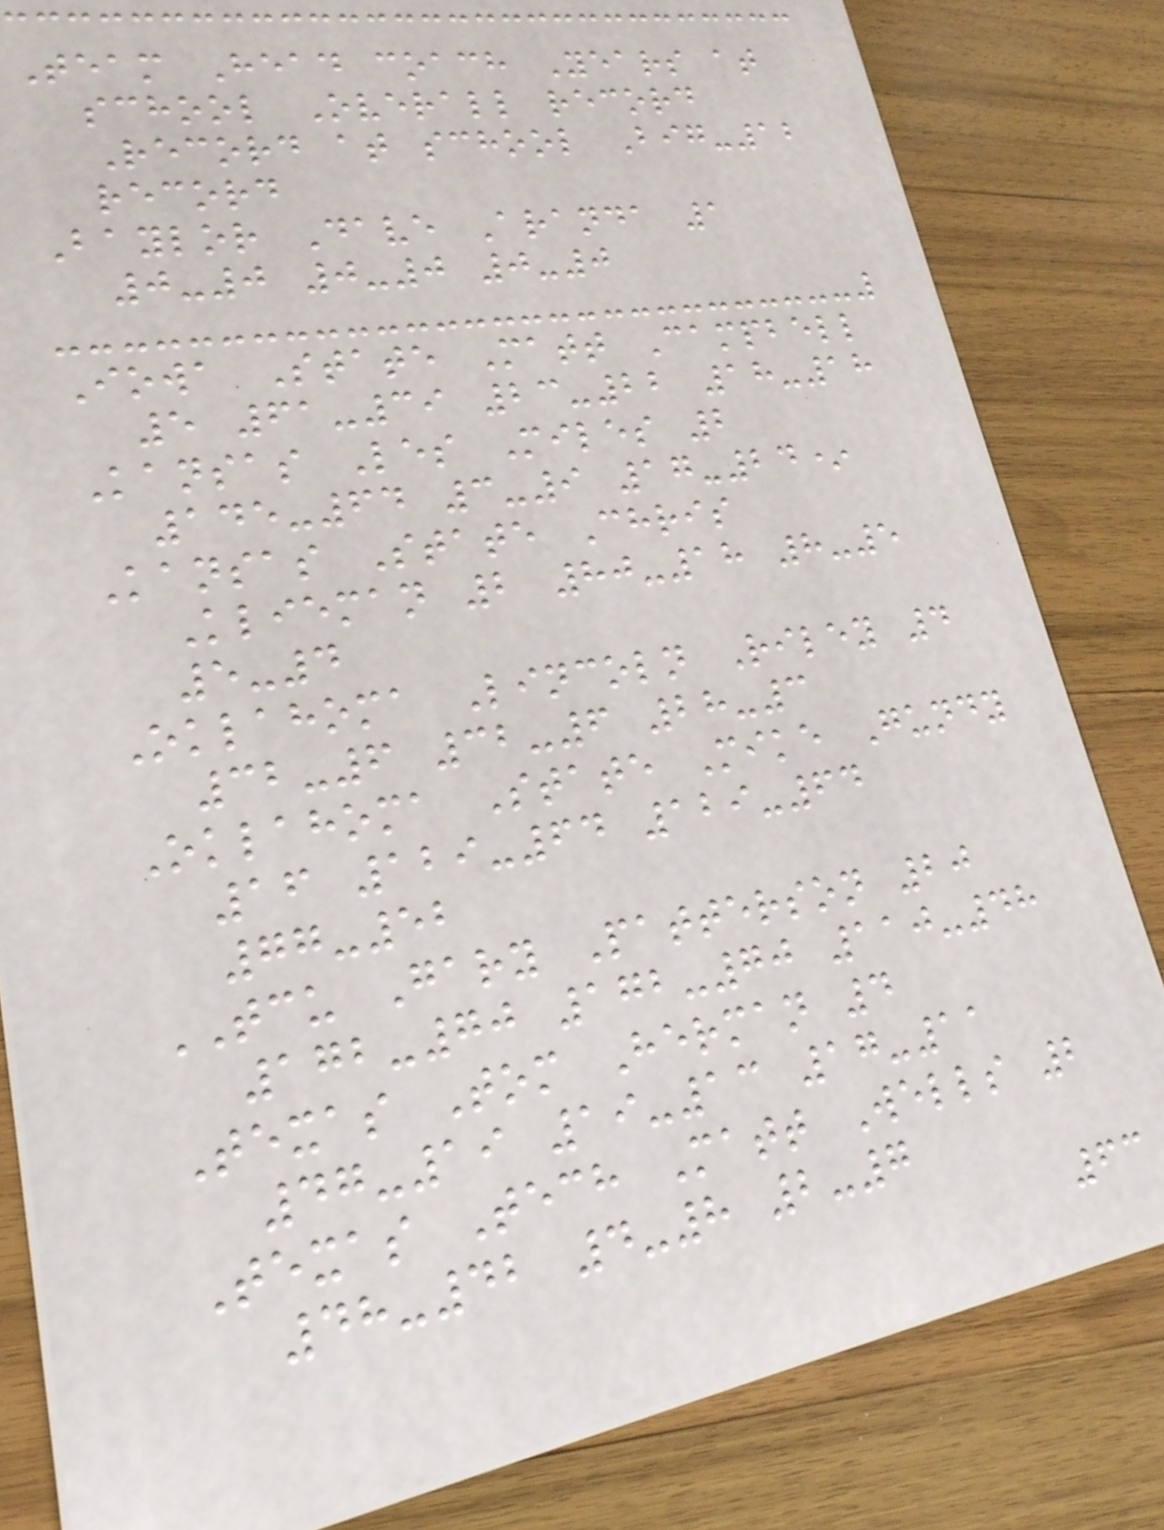Team Head coach Years at
school Overall record
Record at school Big-12
record
Baylor Dave Aranda 1
0-0 0-0 0-0
Iowa State Matt Campbell
5 61-39 23-22 18-18
Kansas Les Miles 2
145-64 3-9 17-24*
Kansas State Chris
Klieman 2 80-18 8-5
5-4
Oklahoma Lincoln Riley 4
32-6 32-6 28-3
Oklahoma State Mike Gundy
16 129-64 129-64
77-52
TCU Gary Patterson 20
172-70 172-70 110-48
Texas Tom Herman 4
47-19 19-13 17-11
Texas Tech Matt Wells 2
48-42 4-8 2-7
63
